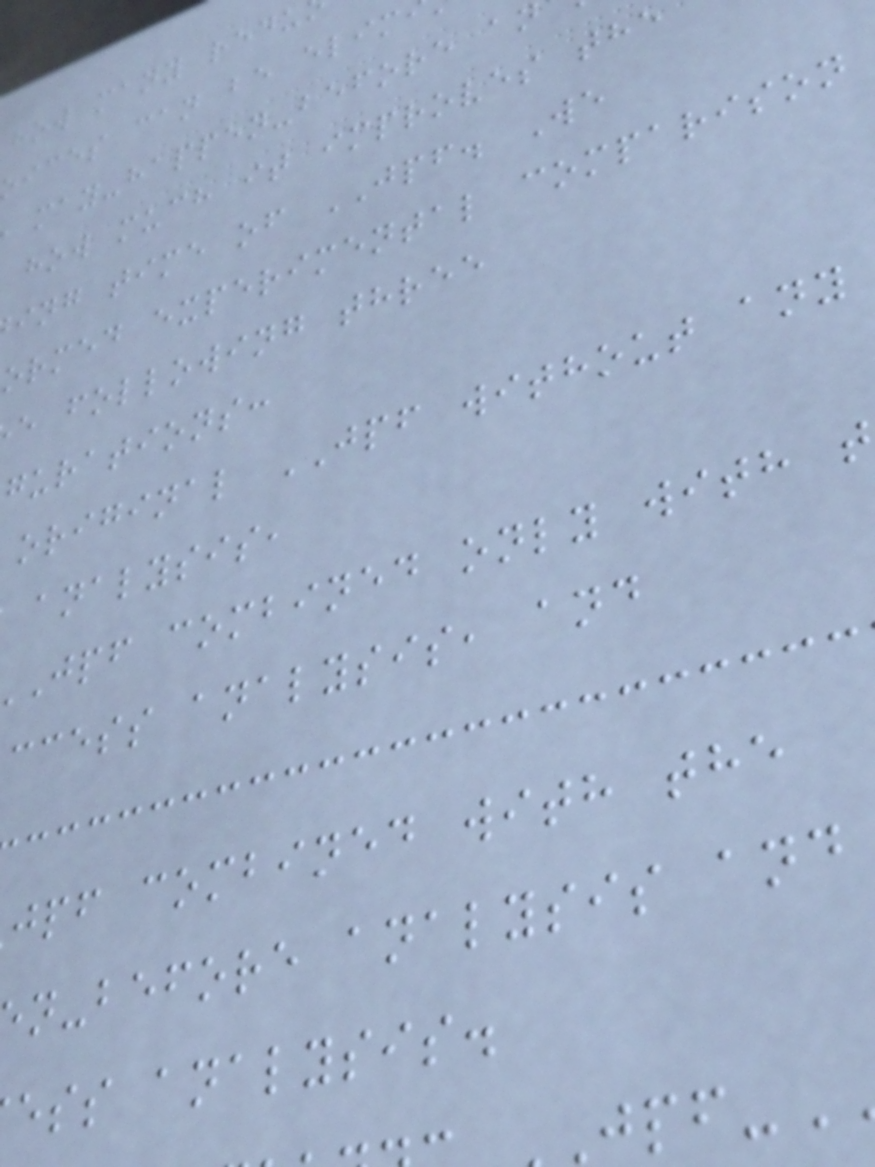how many redu
ices can be elim
may-happen-before an
how much it improves the
ing time of JPF. We
ormed experimental comparison
e following three
gurations:
original JPF without any
analysis,
jpf combined only with t
ccess analysis, and
jpf combined with the
n-before analysis and
ess analysis.
